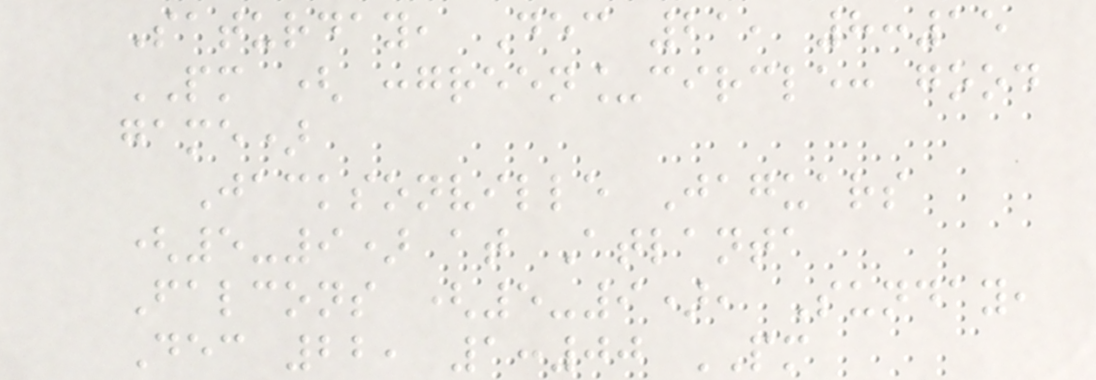Saturday, Dec 21, 8:15
PM ( :green_circle: good
game)
Jacksonville Jaguars
(5-9) at Atlanta
Falcons (5-9), Sunday,
Dec 22, 1:00 PM
